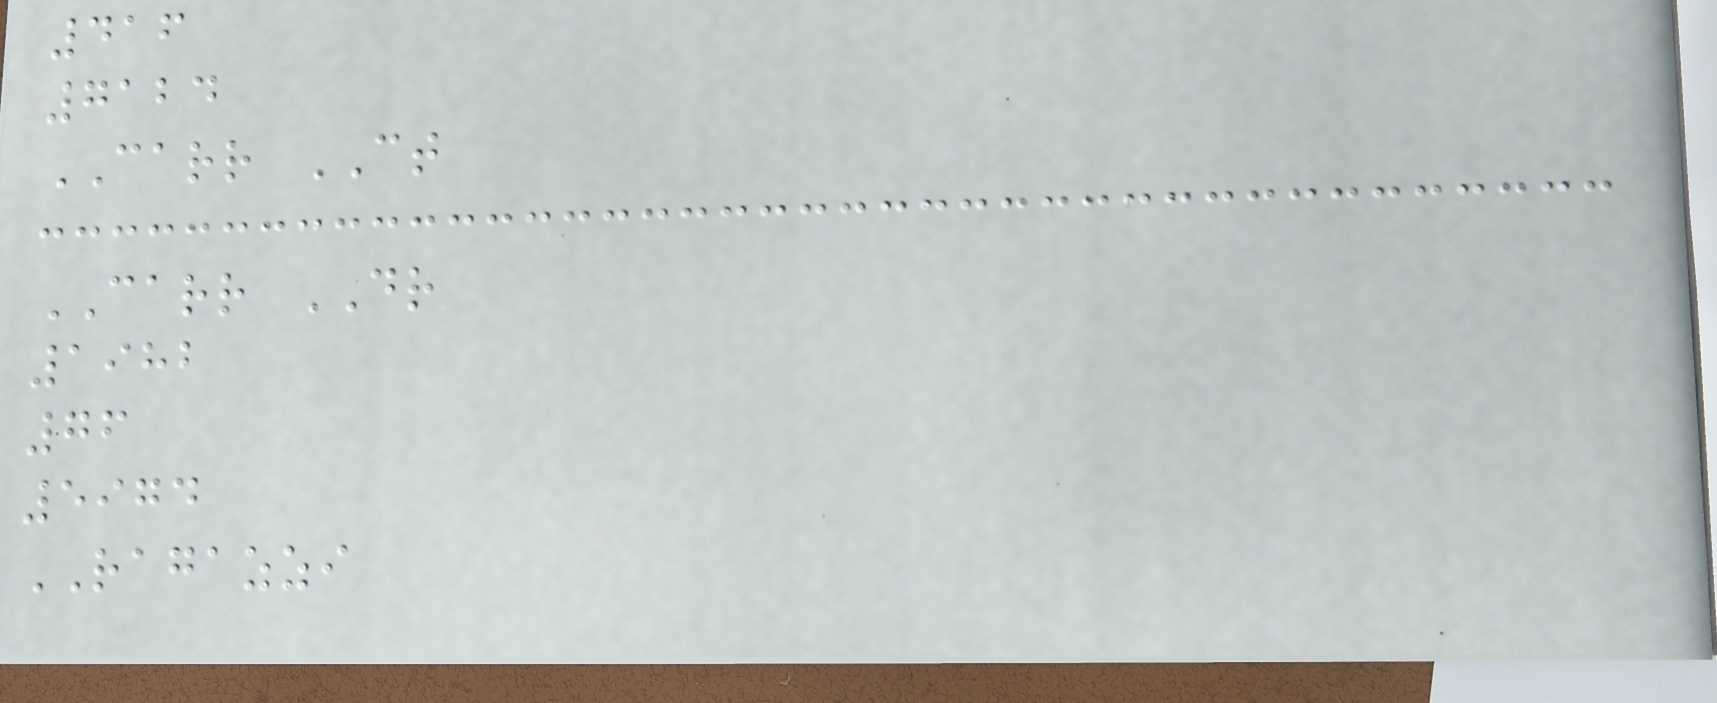416
7124
CARR CT
CARR DR
1982
76
5974
RAGAZZI
